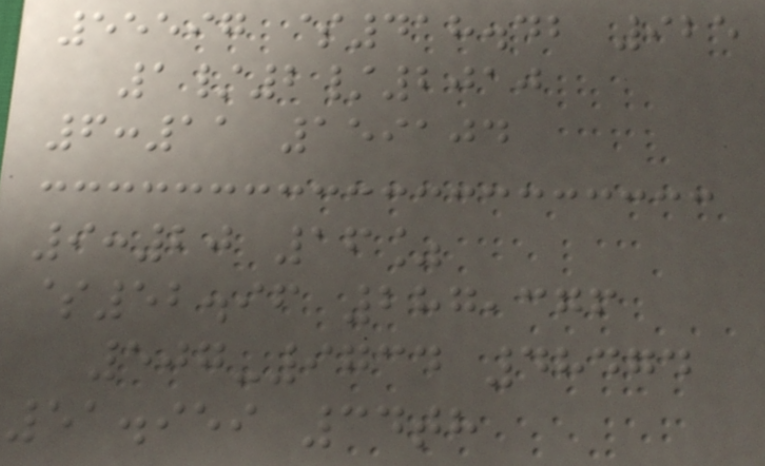55597 $418.42 925
1/2/2010
6:11 159104
9:20 16%
$52.96 287,376
507-9734 48474
51.959 34th
